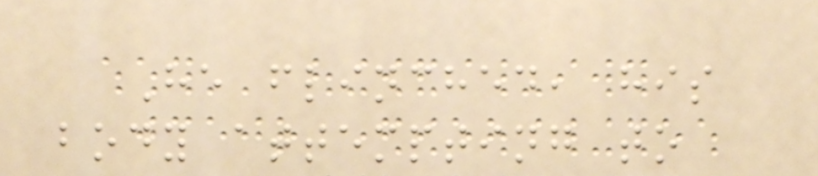He flinched, his
body attempting to
